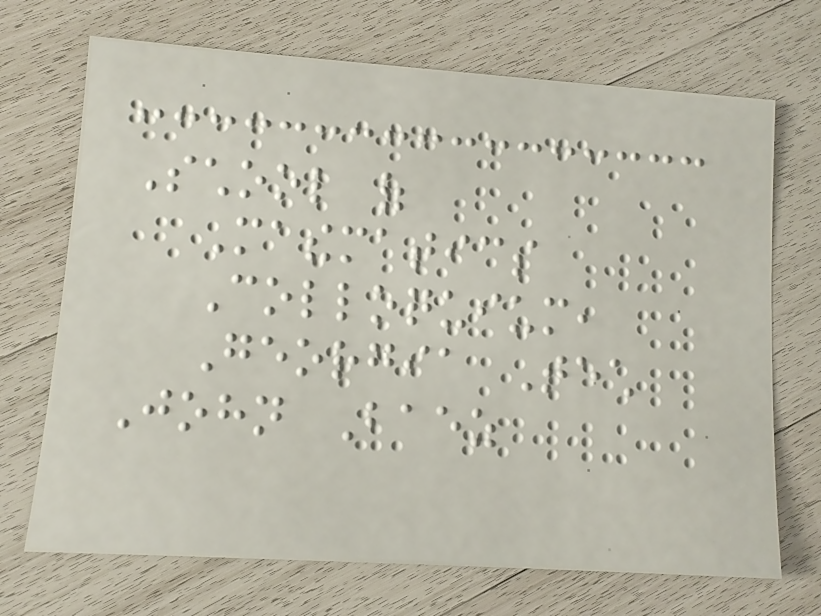School of
Mathematics
Colloquium,
Georgia Tech
John Baez
